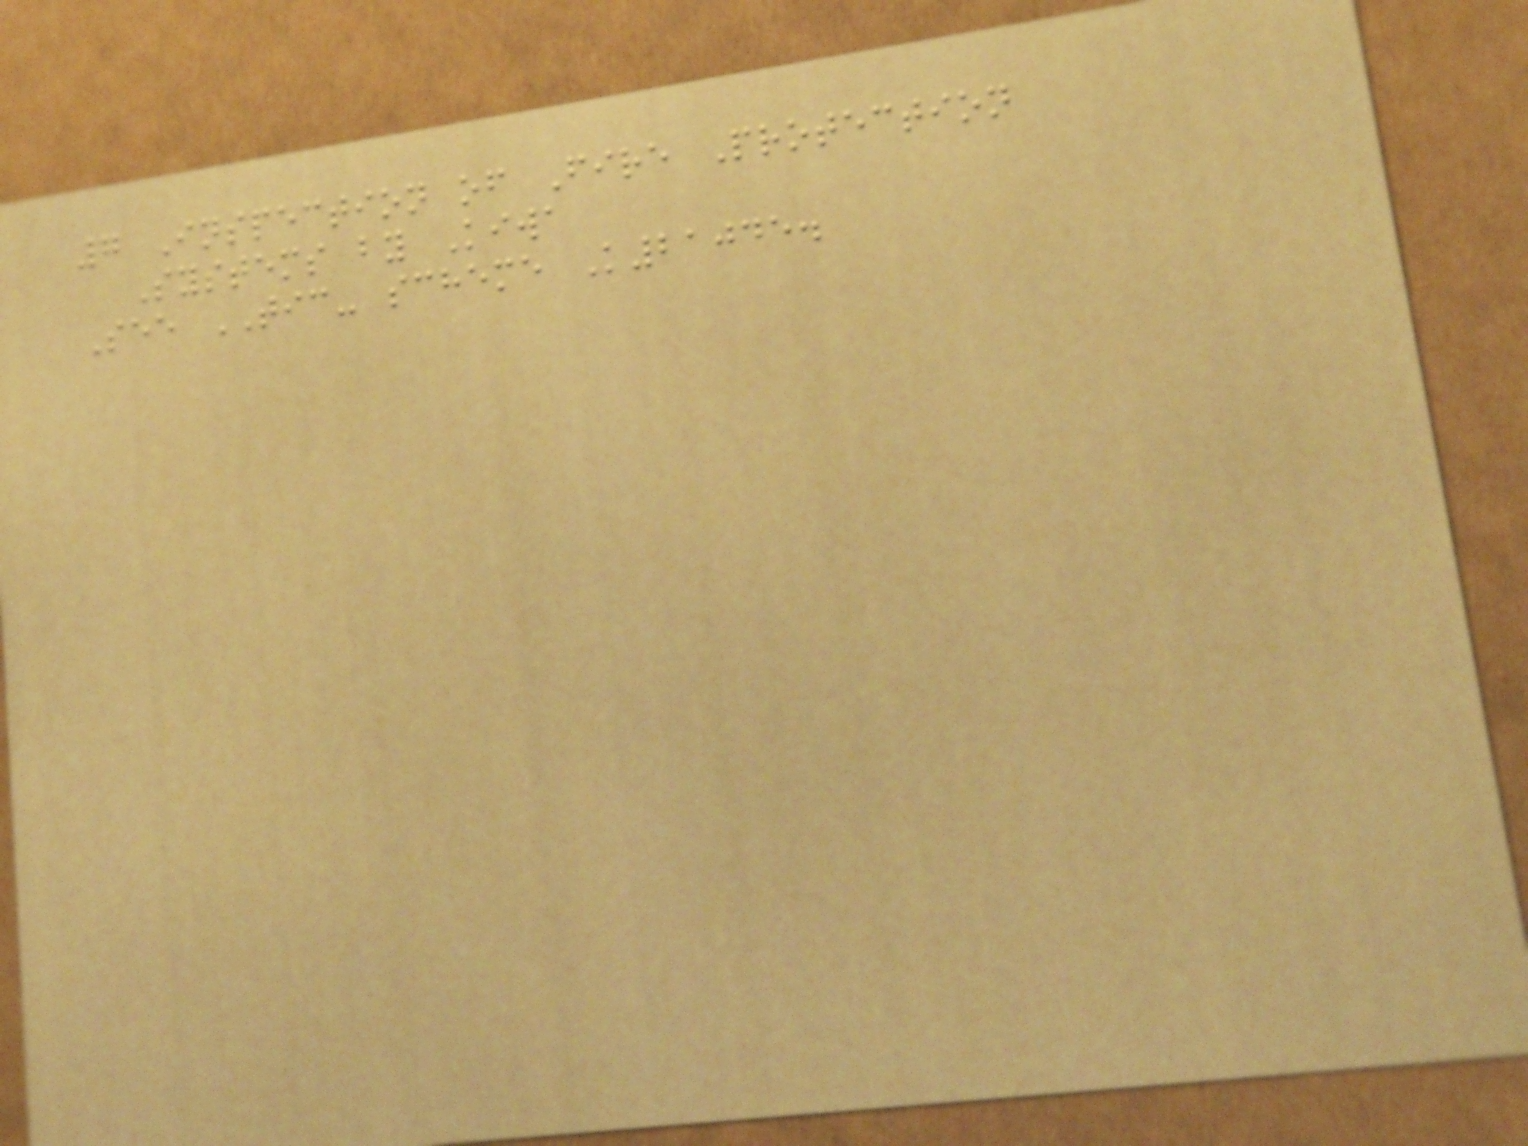7 Inspection of Fire Protection
Systems by Kiwa
See TIC- scheme K21045.
